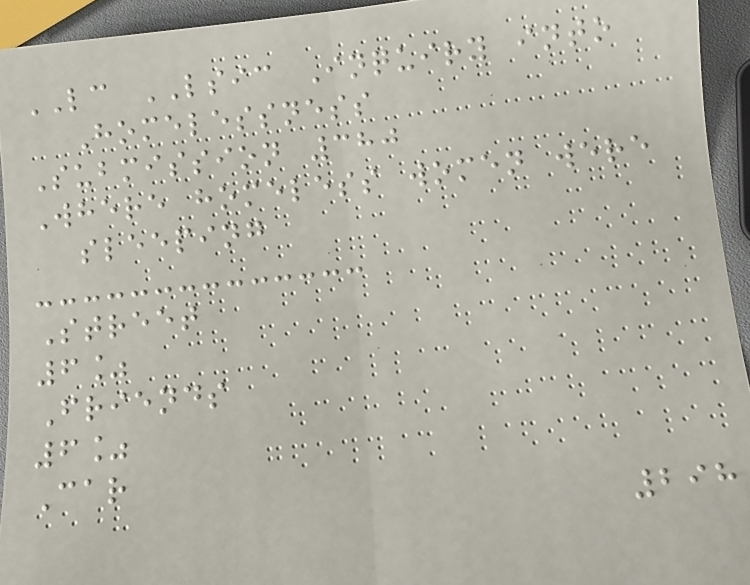LC LSIC Inquiry into
Homelessness
Submission 380
Where homeless women were
sleeping
Street
6%
Friends
6%
Car
298
